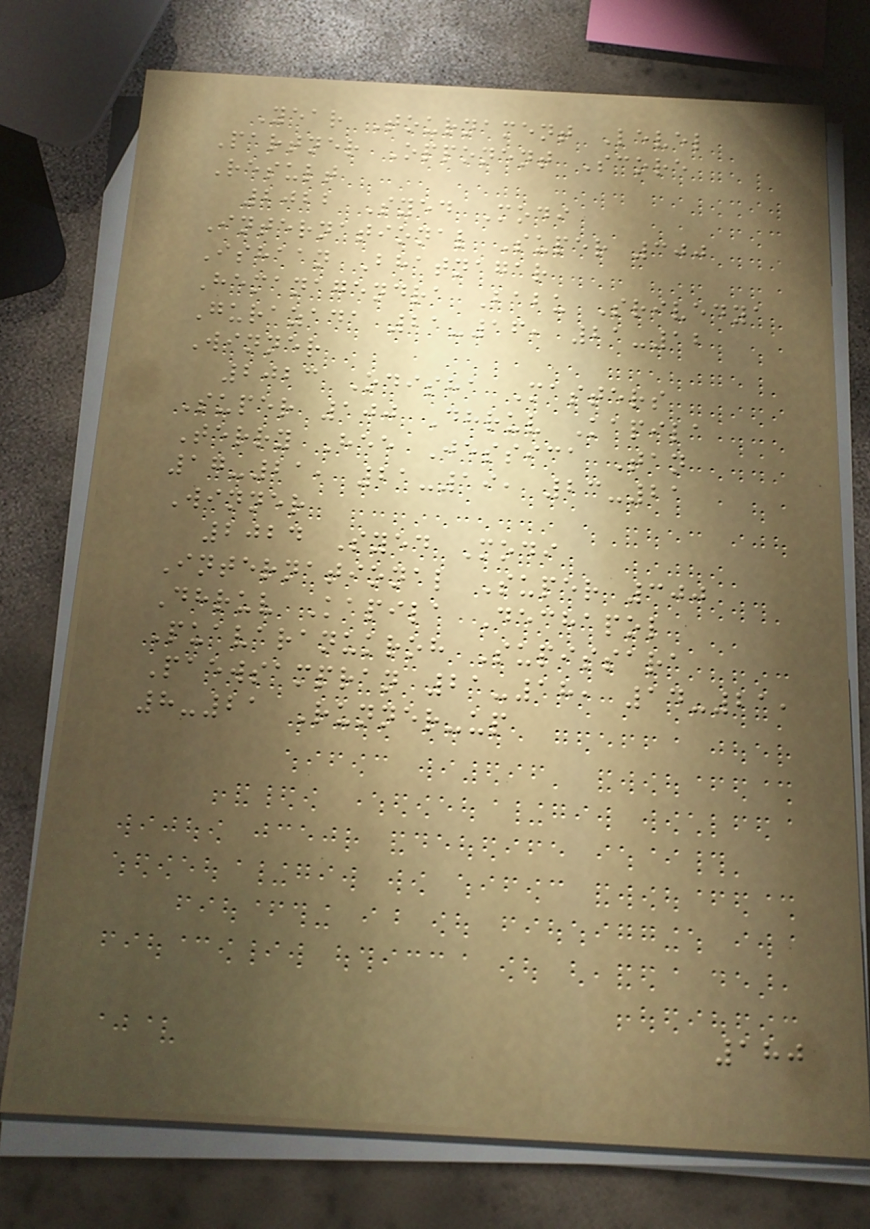Year Tournament Level
Partner Opponent Score
Result
2022 Syed Modi
International Super 300
Ishaan Bhatnagar
Hemanagendra Babu Srivedya
Gurazada 21-16, 21-12
Winner
2023 Odisha Masters
Super 100 Dhruv Kapila
Terry Hee Jessica Tan
17-21, 21-19, 23-21
Winner
2024 Syed Modi
International Super 300
Dhruv Kapila Dechapol
Puavaranukroh Supissara
Paewsampran 21-18, 14-21,
8-21 Runner-up
180
